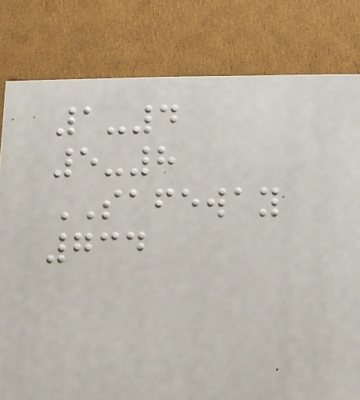1-4
5-8
SAFEWAY
734
